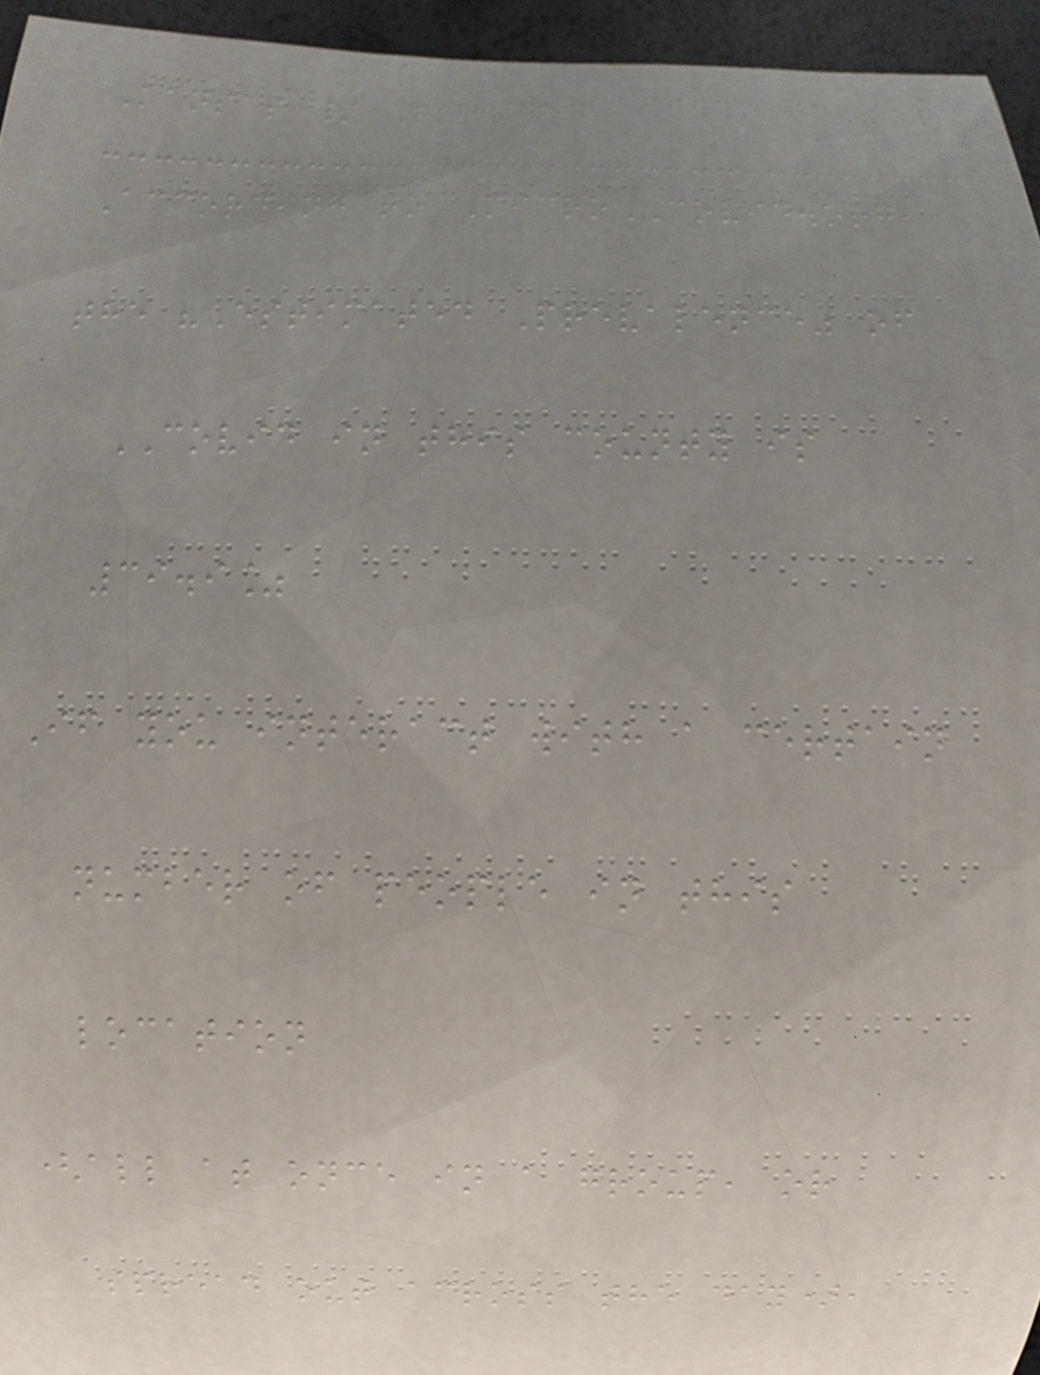Kansas / Rush
According to MicroCOVID.org,
the "Estimated Prevalence" of
COVID in this county is
39.9%
If you interact with a certain
number of people in this
location
(all at once in a group, or
spread out across the day),
